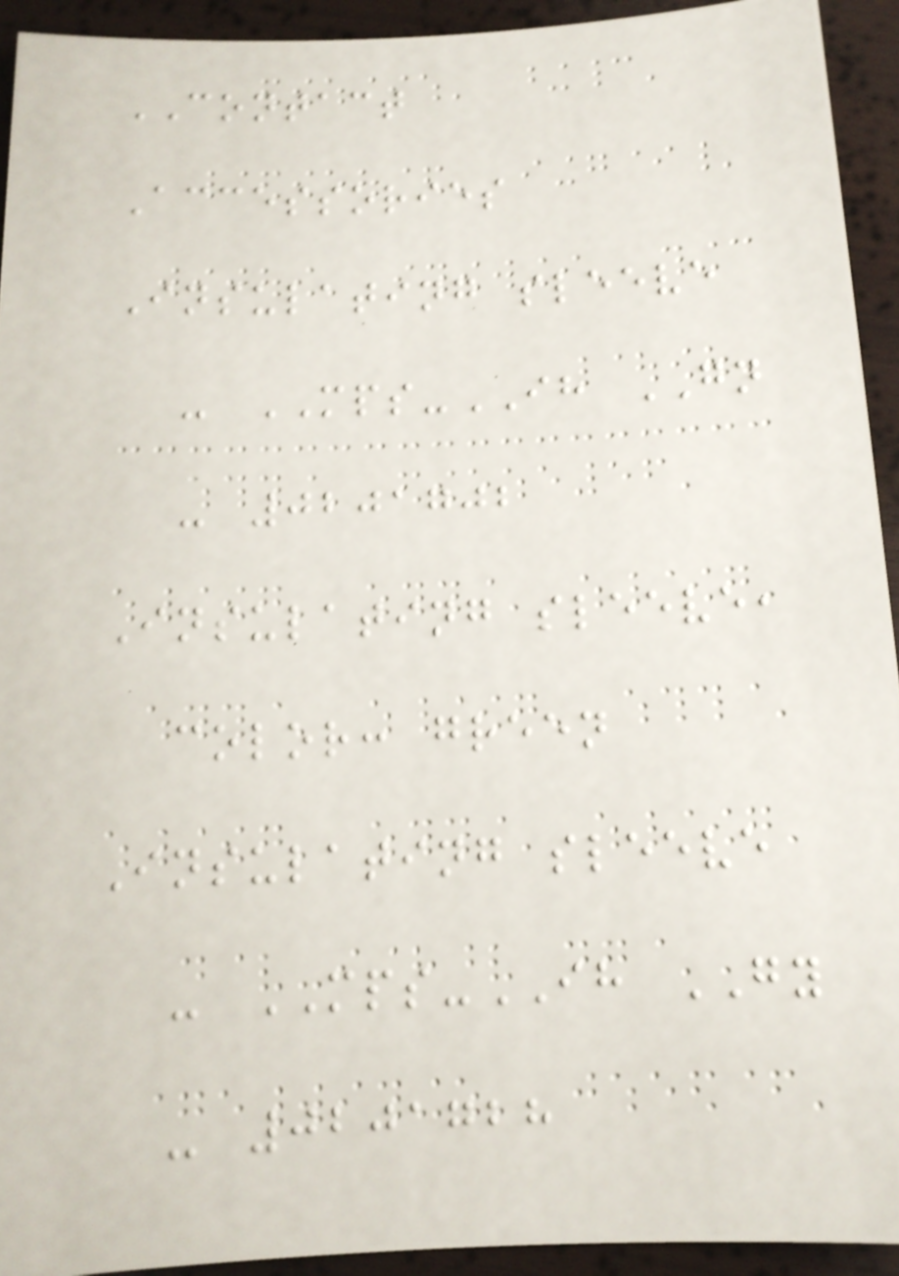CONTACT
Accessories
Insulating sleeve
- MPS-IH GN
- 0201702
Insulating sleeve,
color: green
Insulating sleeve
- MPS-IH GY
- 0201728
